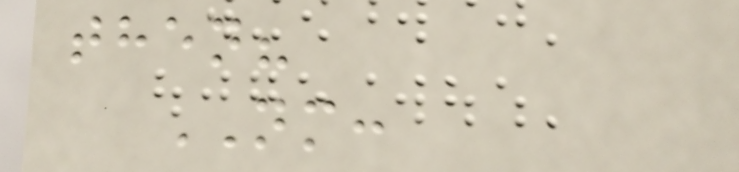then?
NM:
